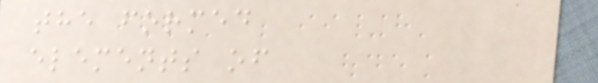the formed
elements of
